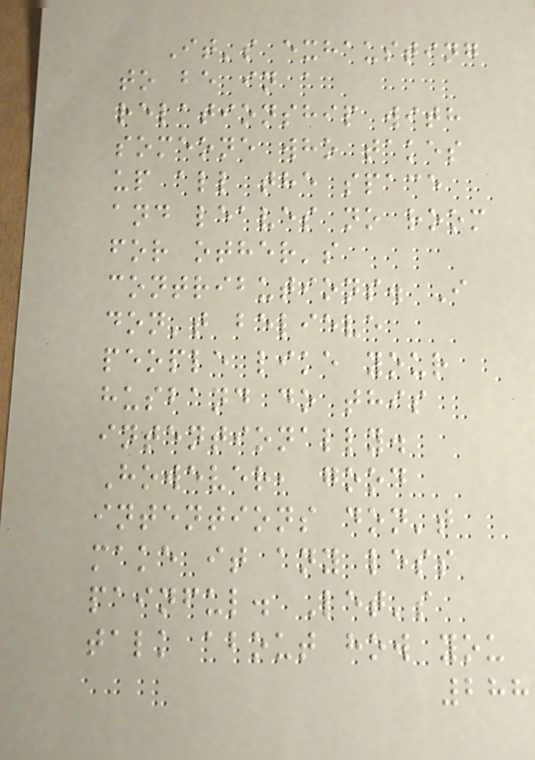It's exhausting
to be in a
relationship with
someone who takes
up all the space
and leaves no room
for other's
contributions. I
don't believe
people like your
husband do this
intentionally.
However, good
intentions don't
make it any less
painful. Let's
talk about how you
288
